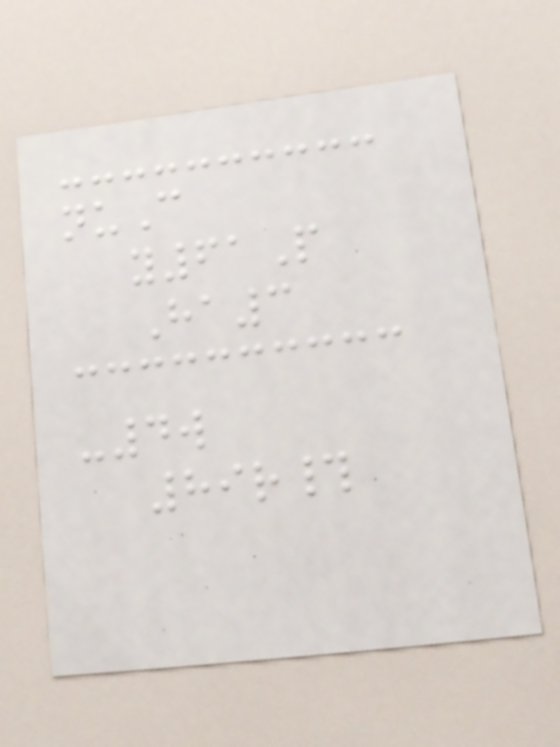nuC
y61P
Ha3
-4w
89r#
